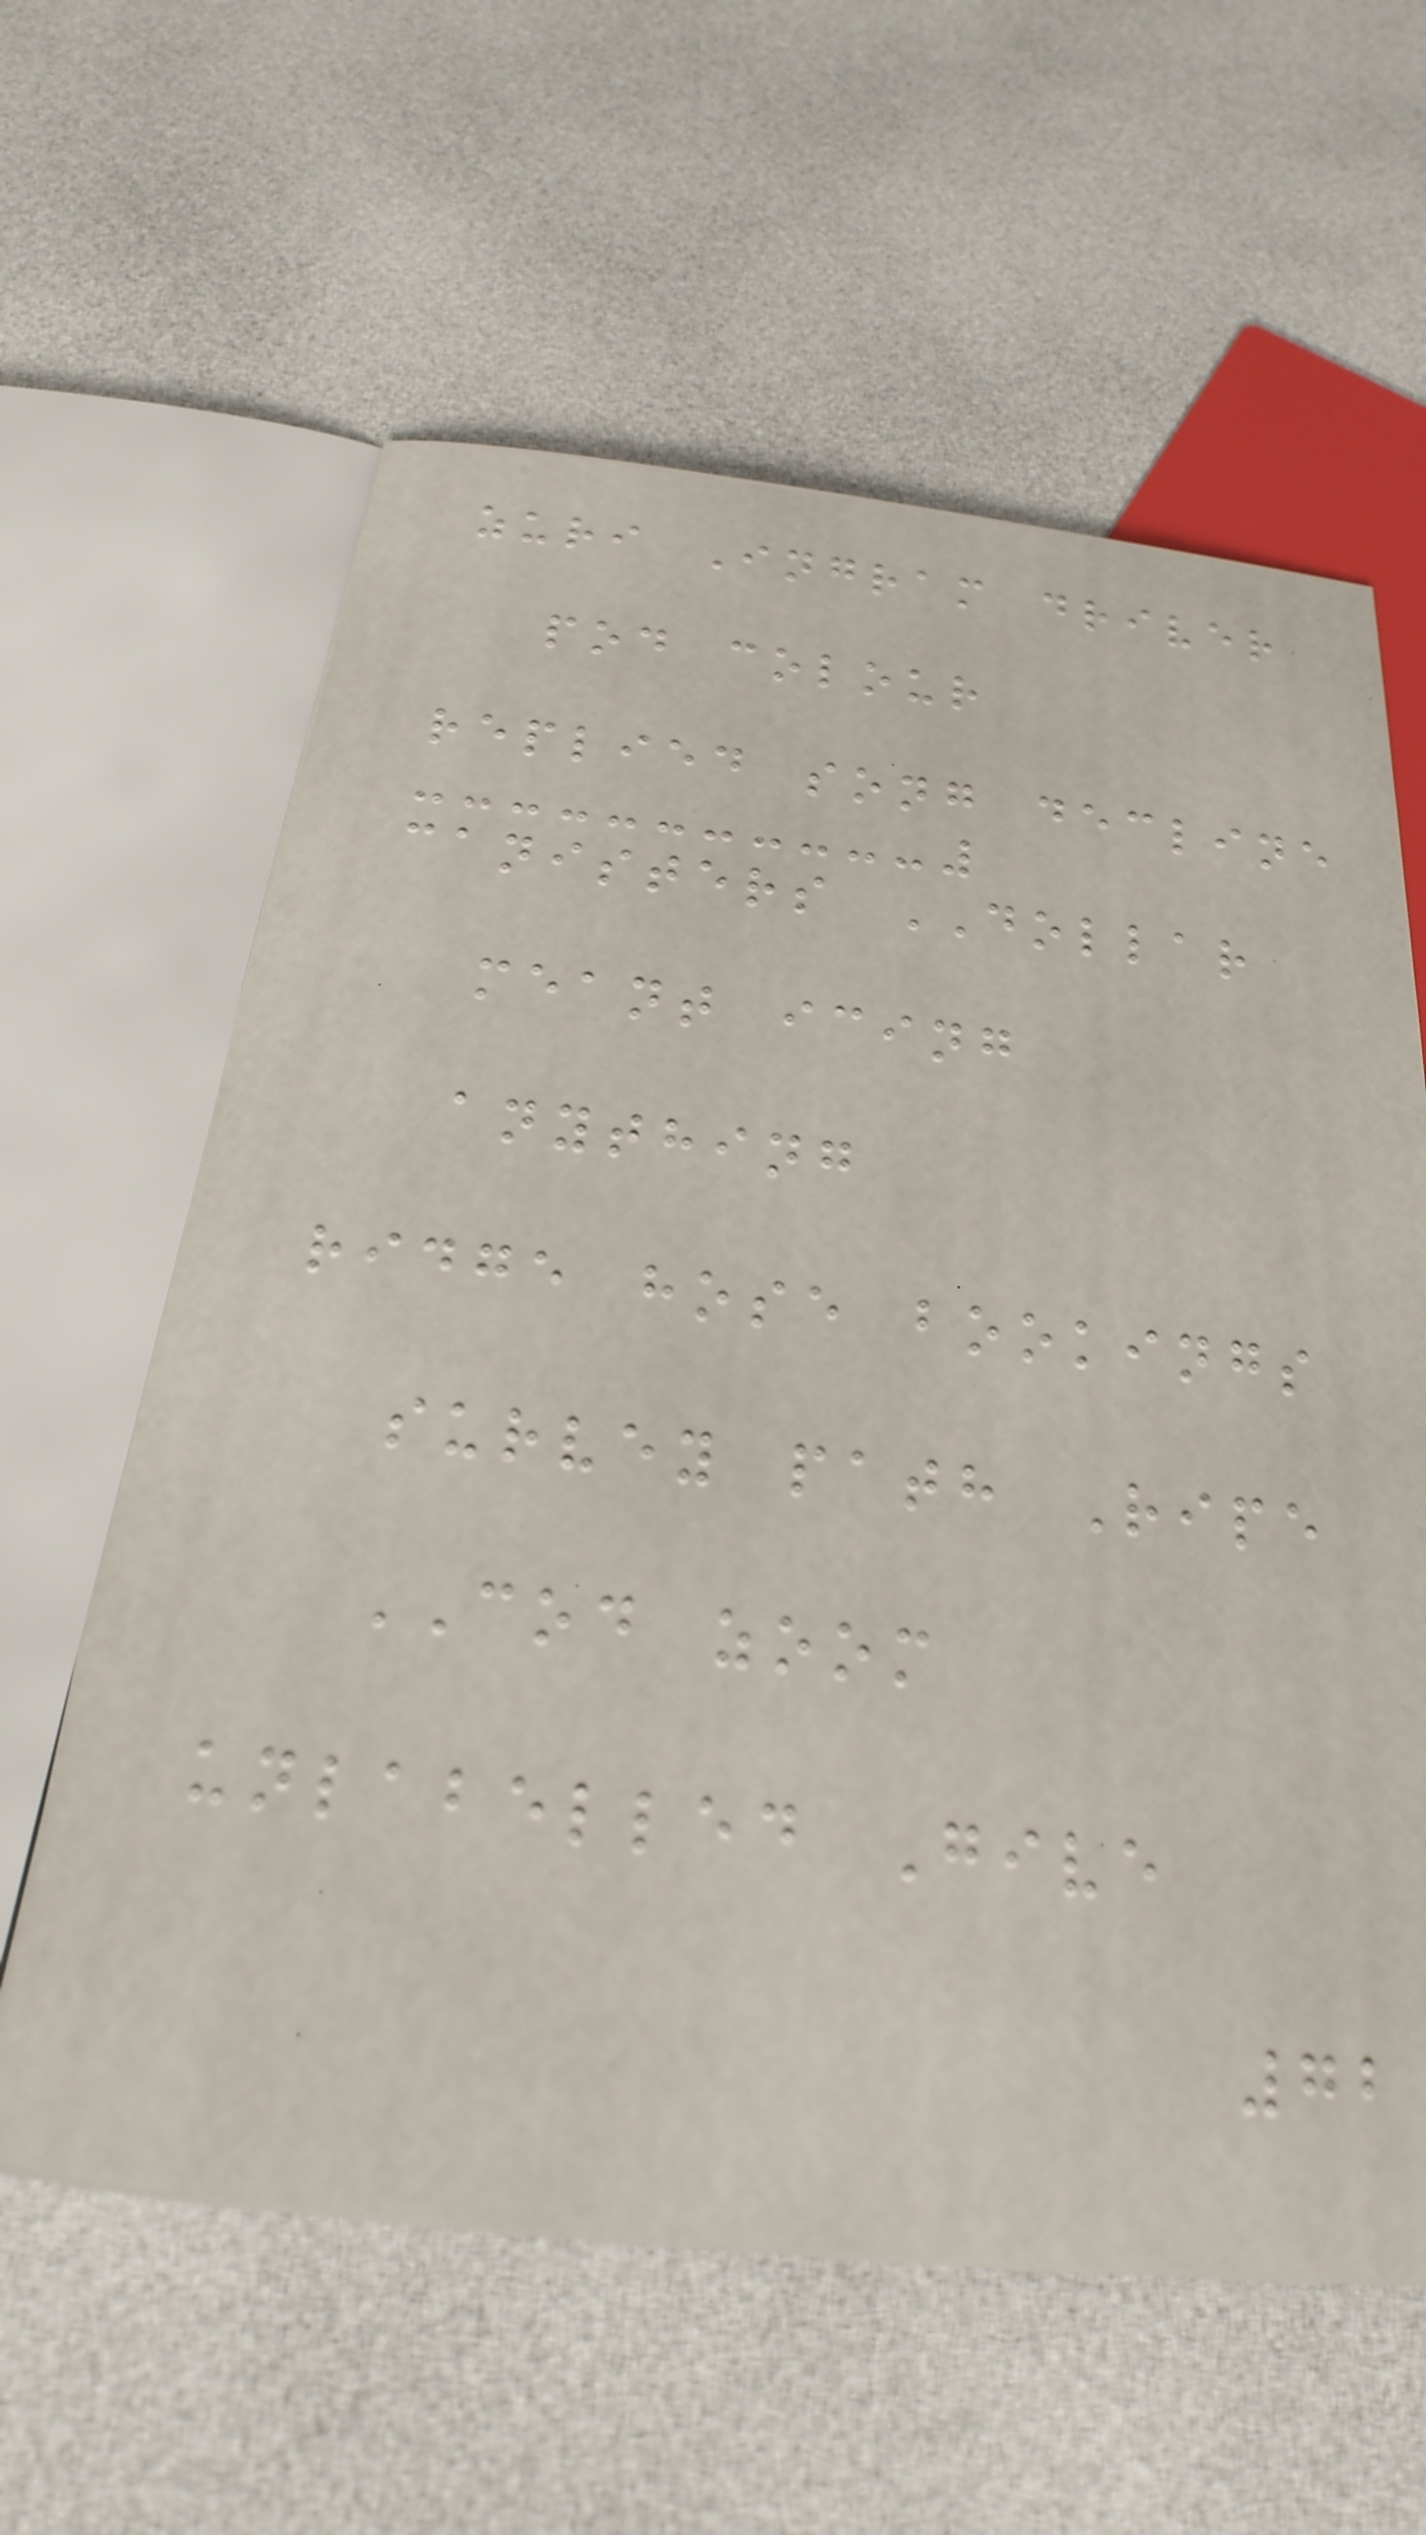zuri Ingram driver
pod colour
replied song decline
canisters DOLLAR
meant icing
anything
ridge hose bookings
survey path Ripe
COD zoom
unlabelled Give
72
